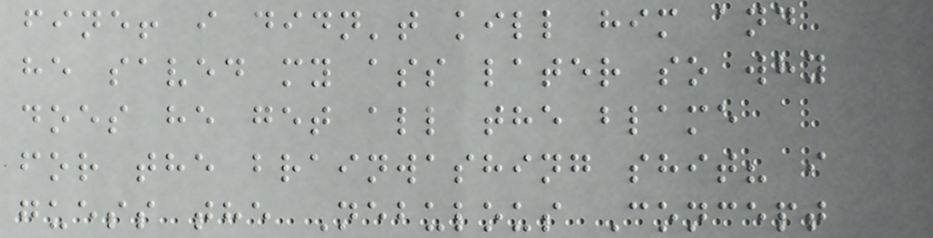fine! i didn't kill him and
he saved my ass later so why
does he get all the blame
for the brainwashing shit? i
guess the Nebulous Concept
